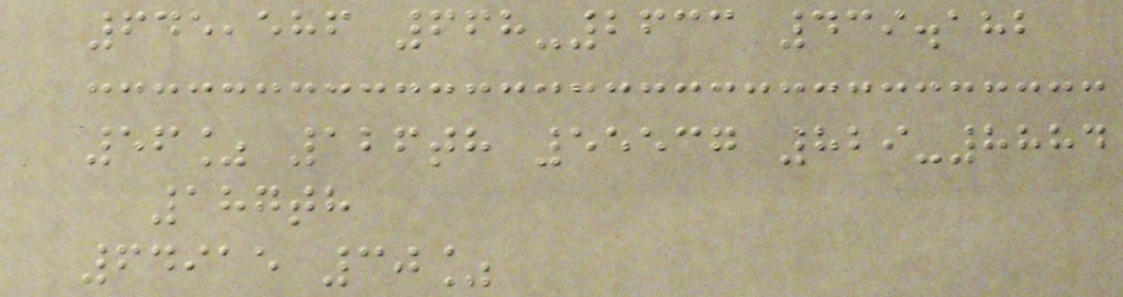645,586 668-2633 439.182
56% 126th 55537 829-8884
187th
64915 30%
